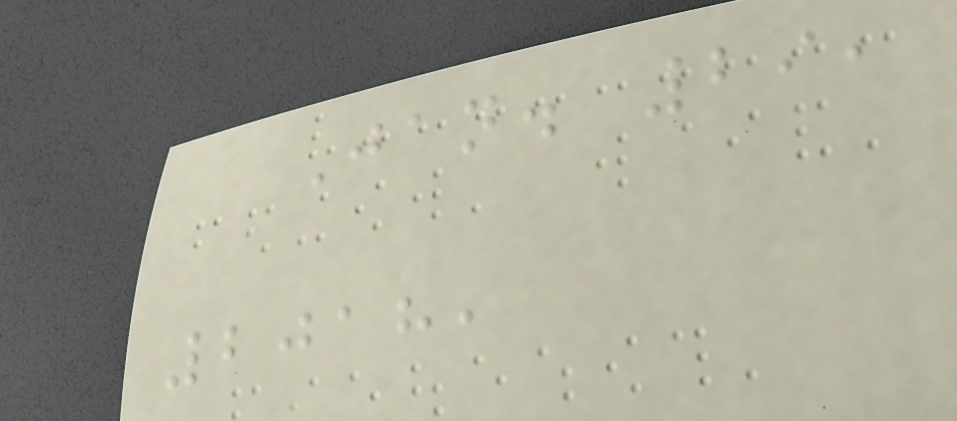Jan. 29,
2018,
